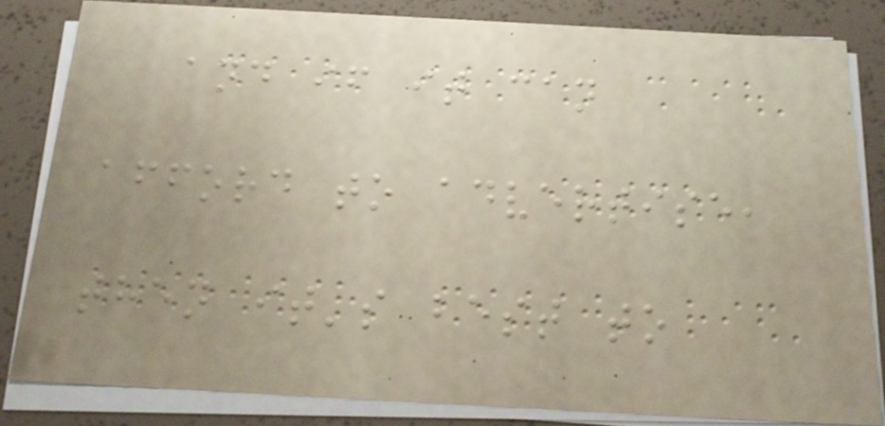and if it can
afford to advertise,
then it's best to
